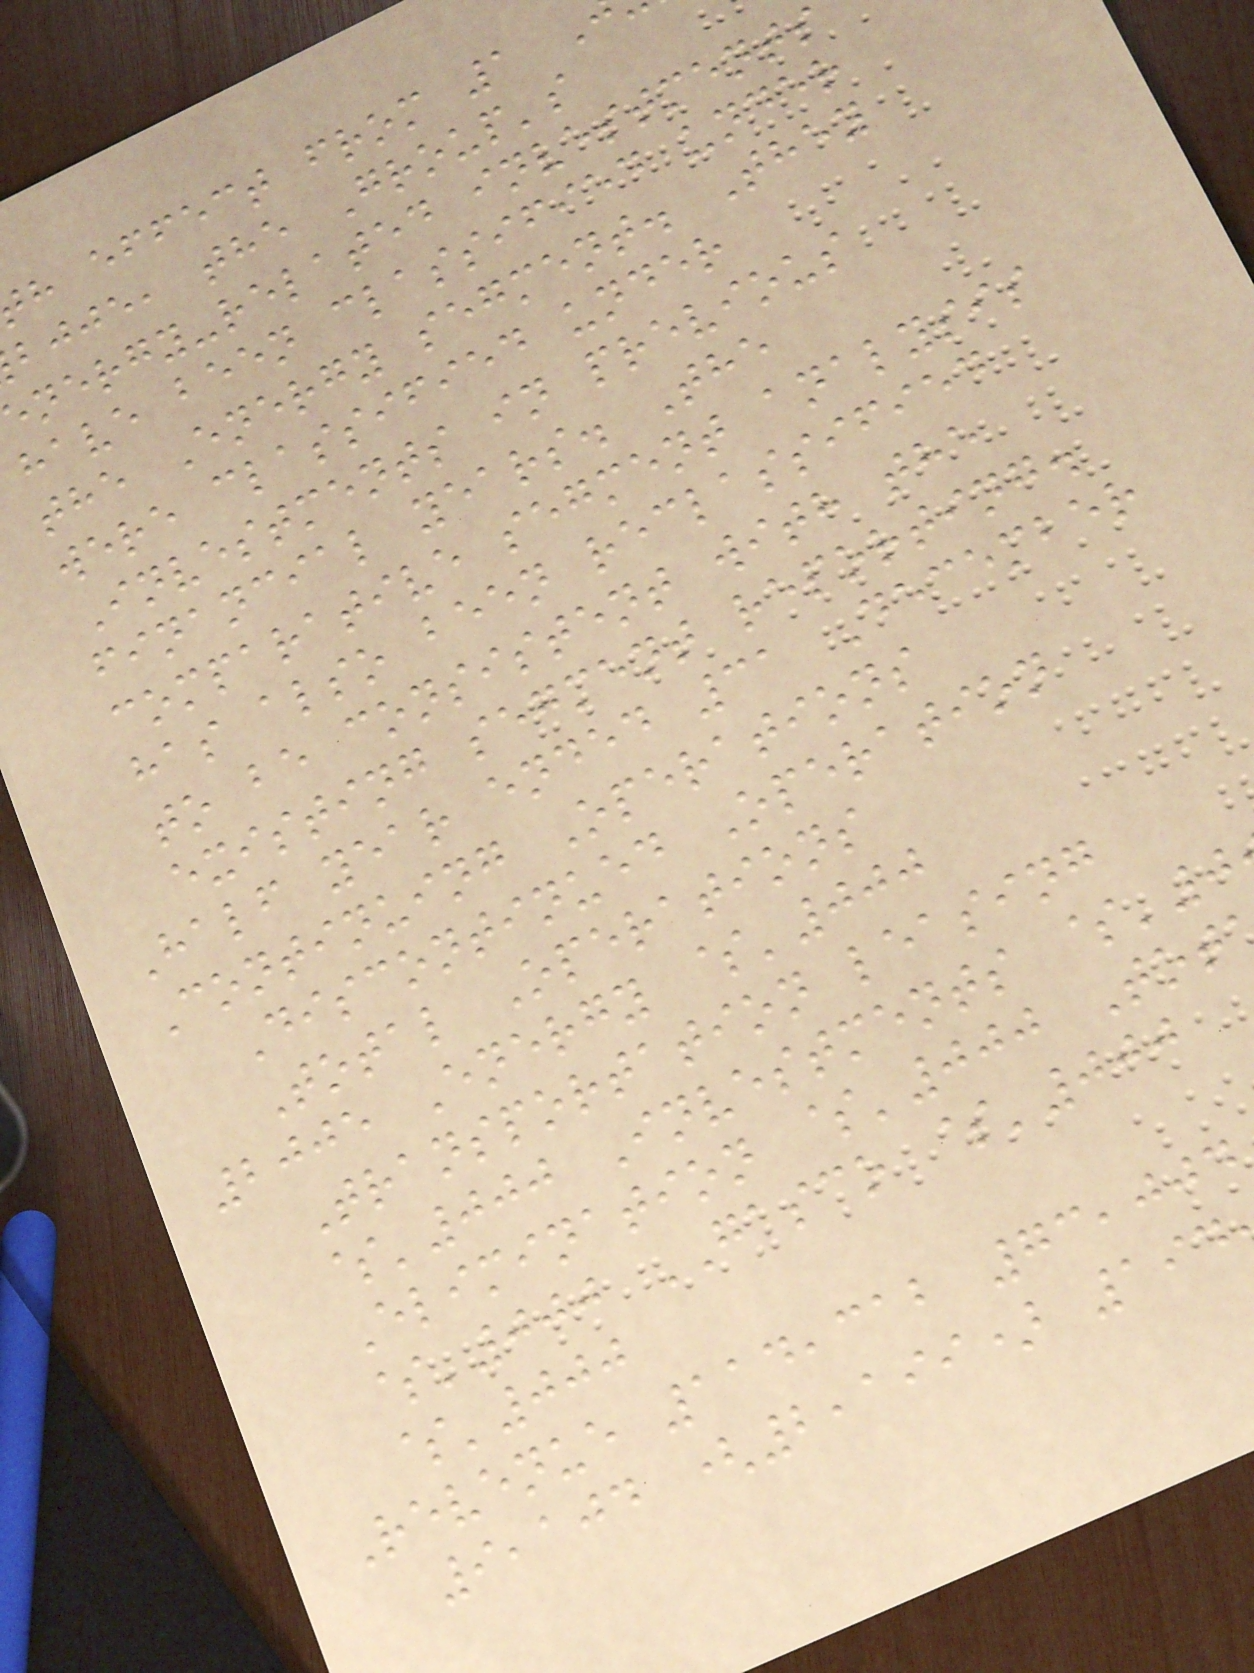h effect from 1
bjje, the Group's
nergy-related investments
have been classified under
the Energy segment. They
were classified under
Investments in previous
financial years. The
comparative segment analysis
has also been reclassified
to be consistent with the
existing segment reporting.
Half year ended 31 December
Continuing Operations
Discontinued Operation
Total Operations
2005 Energy $'000
Transportation leasing
$'000 Investments $'0
Elimination $'000 Tot
$'000 GASCO $'000
$'000
Revenue 114,312 73,004
9,104 (2,199) 194
